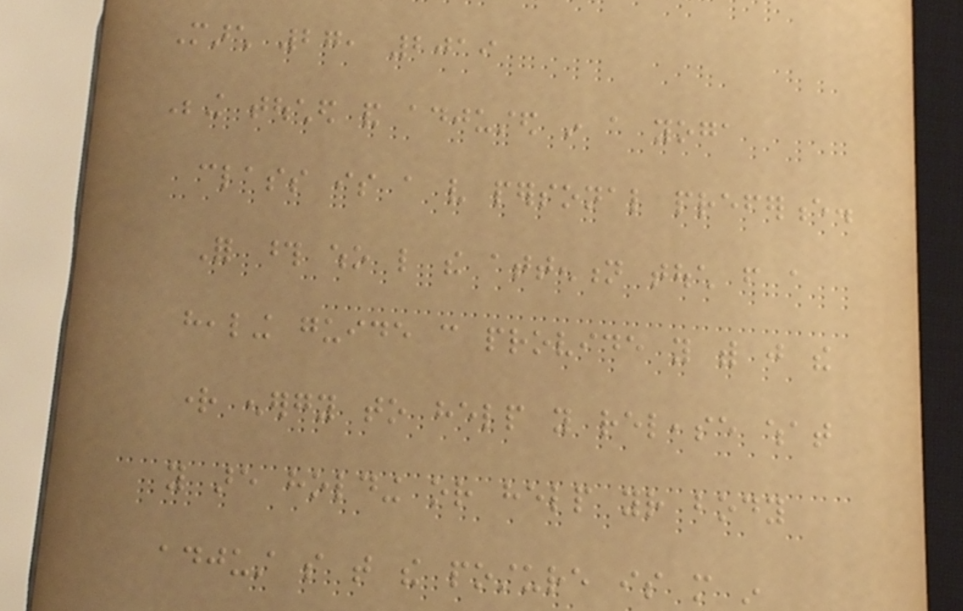March 27, 2019
Being touched and adjusted in a yoga
class is a very personal preference.
For those who like the attention touch from a
healing guide can provide you with just the
right energy to help you release what
you are holding or help your body
adjust so that the posture is more in
